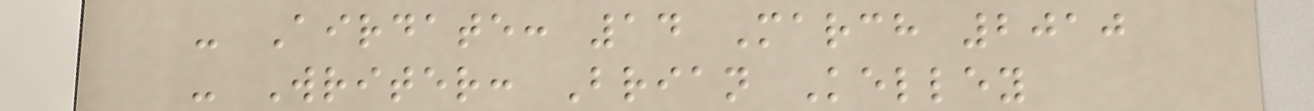- Airdate: 14 March 2010
- Writer: Brian Kelley
